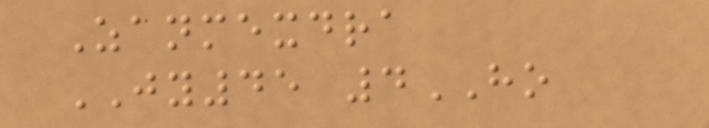Zanmexdra
JY45 4HO
